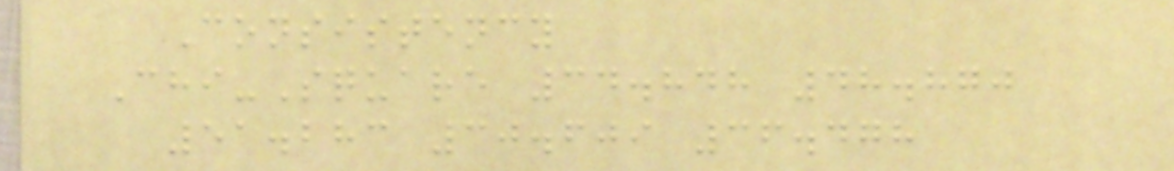Consistency
Chi-Square 34.848 48.870
51.283 30.609 36.478
